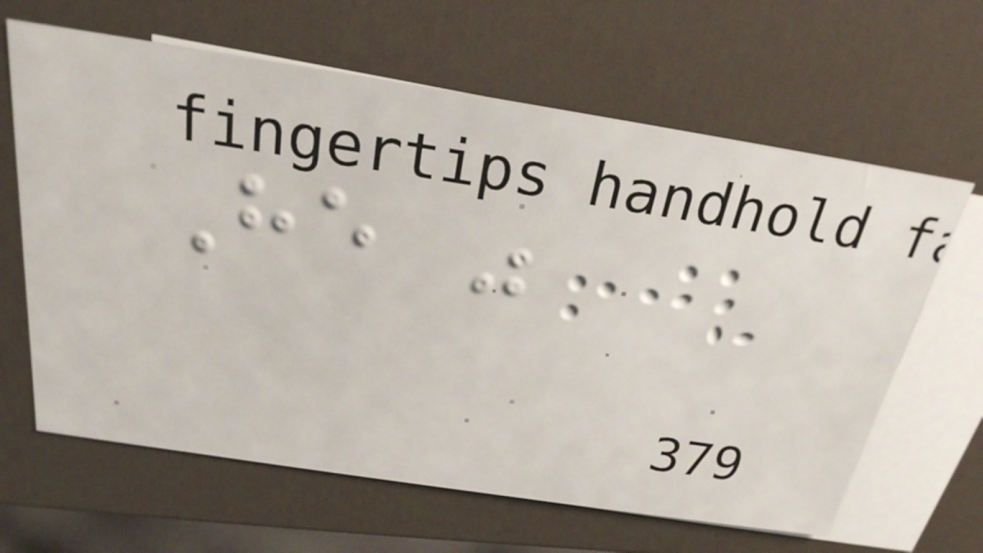He was
